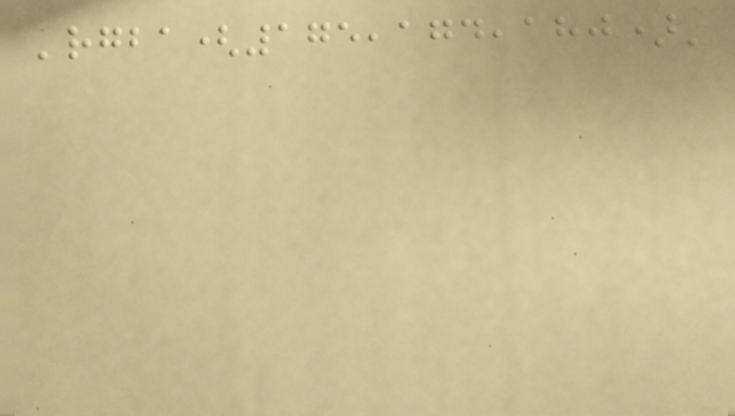'rgba(175,174,180)'
